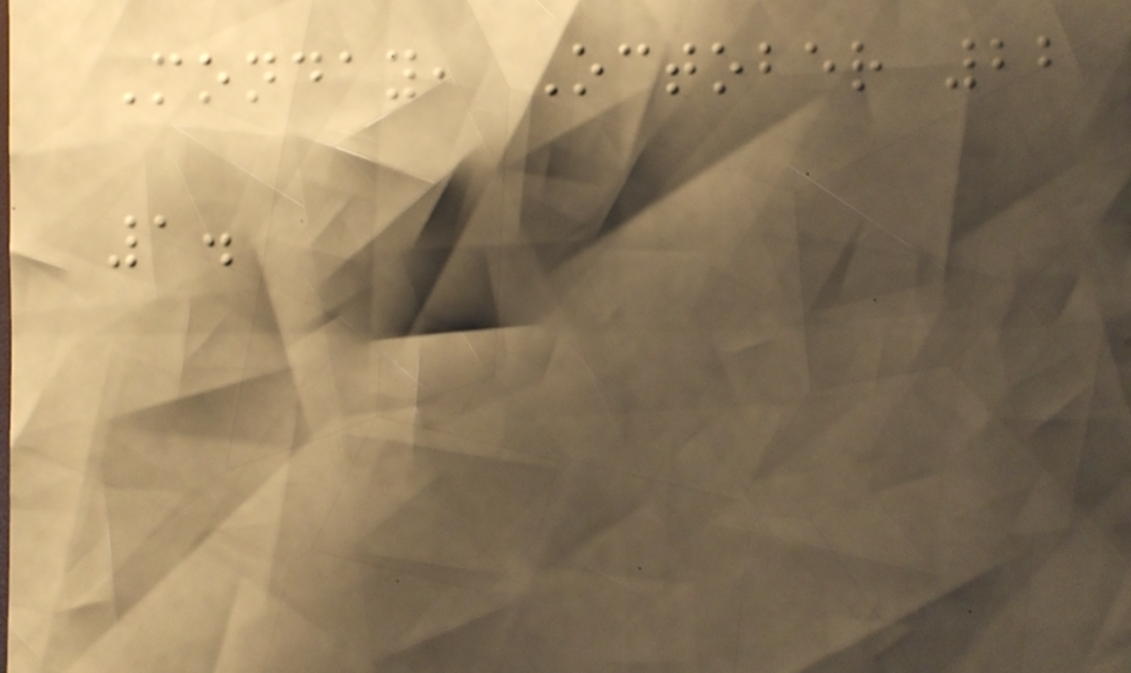Monday, October 22
1.
